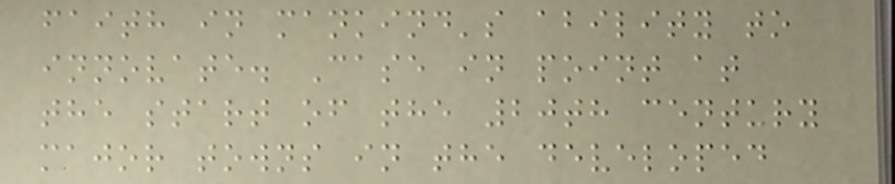faith in mankind's ability to
innovate. Case in point at
the start of the 20th century
major towns in the developed
